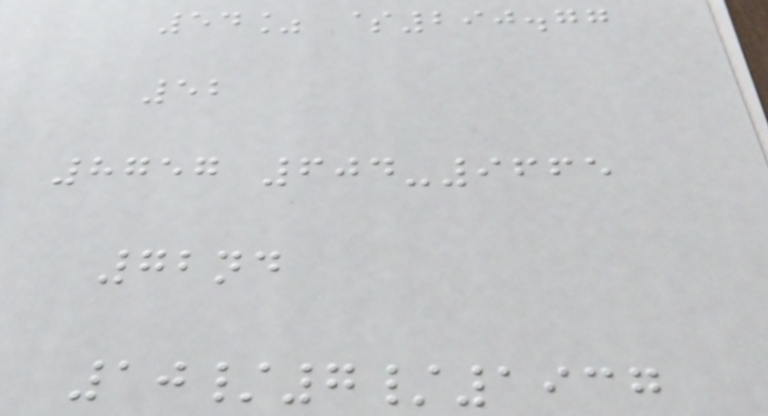54% $290.77
52
8757 604-9665
72nd
10/7/1937
